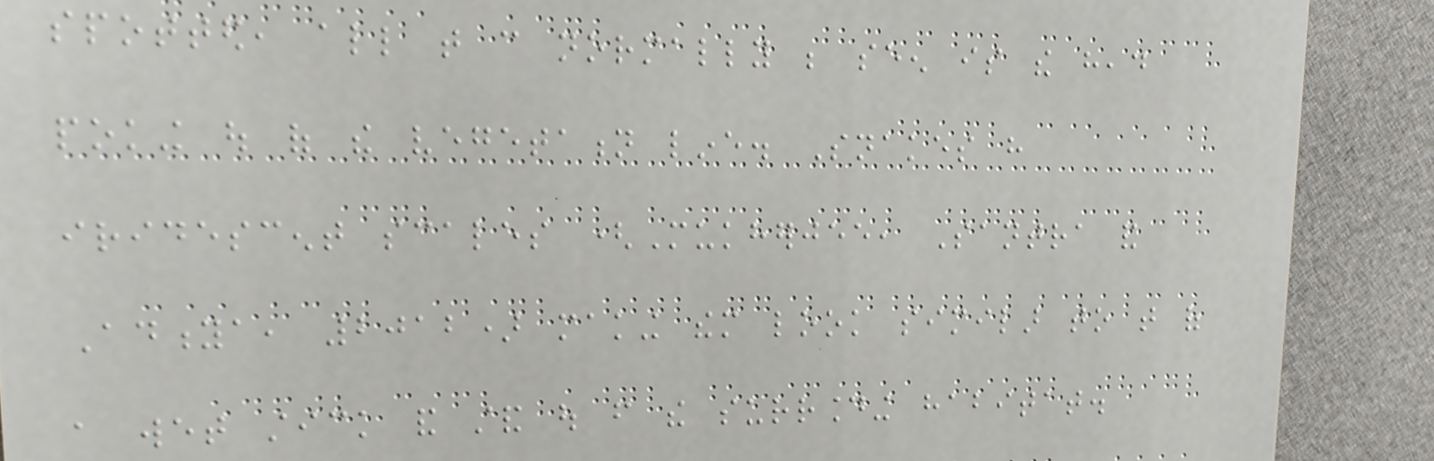spotted, all that can normally be seen is the head
poking out of the vegetation line. Snakes have
iridescent scales (Mukherjee, Santra and
Aditya, 2012) making them look similar to that of
a wet stick and stand out from the surrounding habitat.
